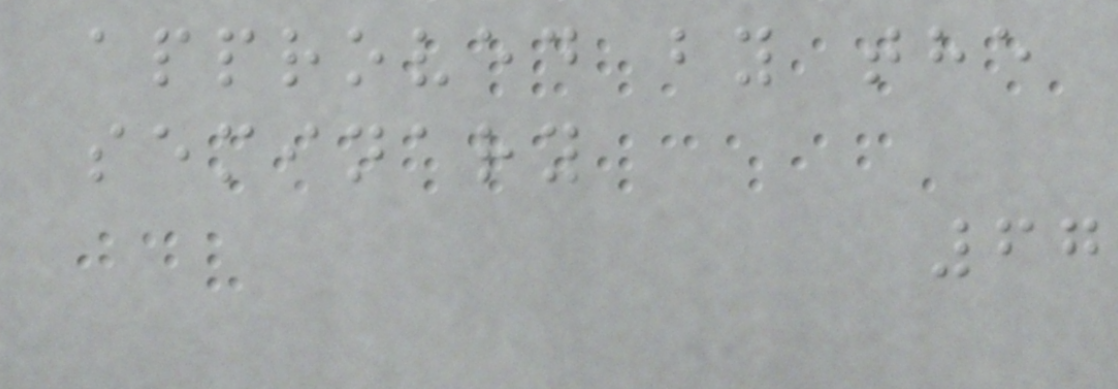approved by the
seminary
67
